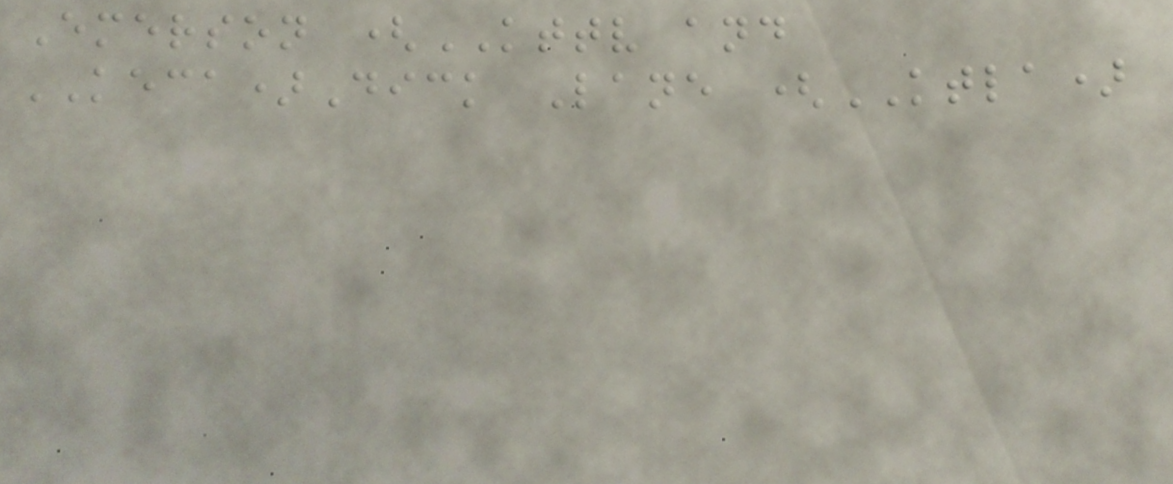Emerson (KTTV and
KECA)Dick Lane (KTLA)
